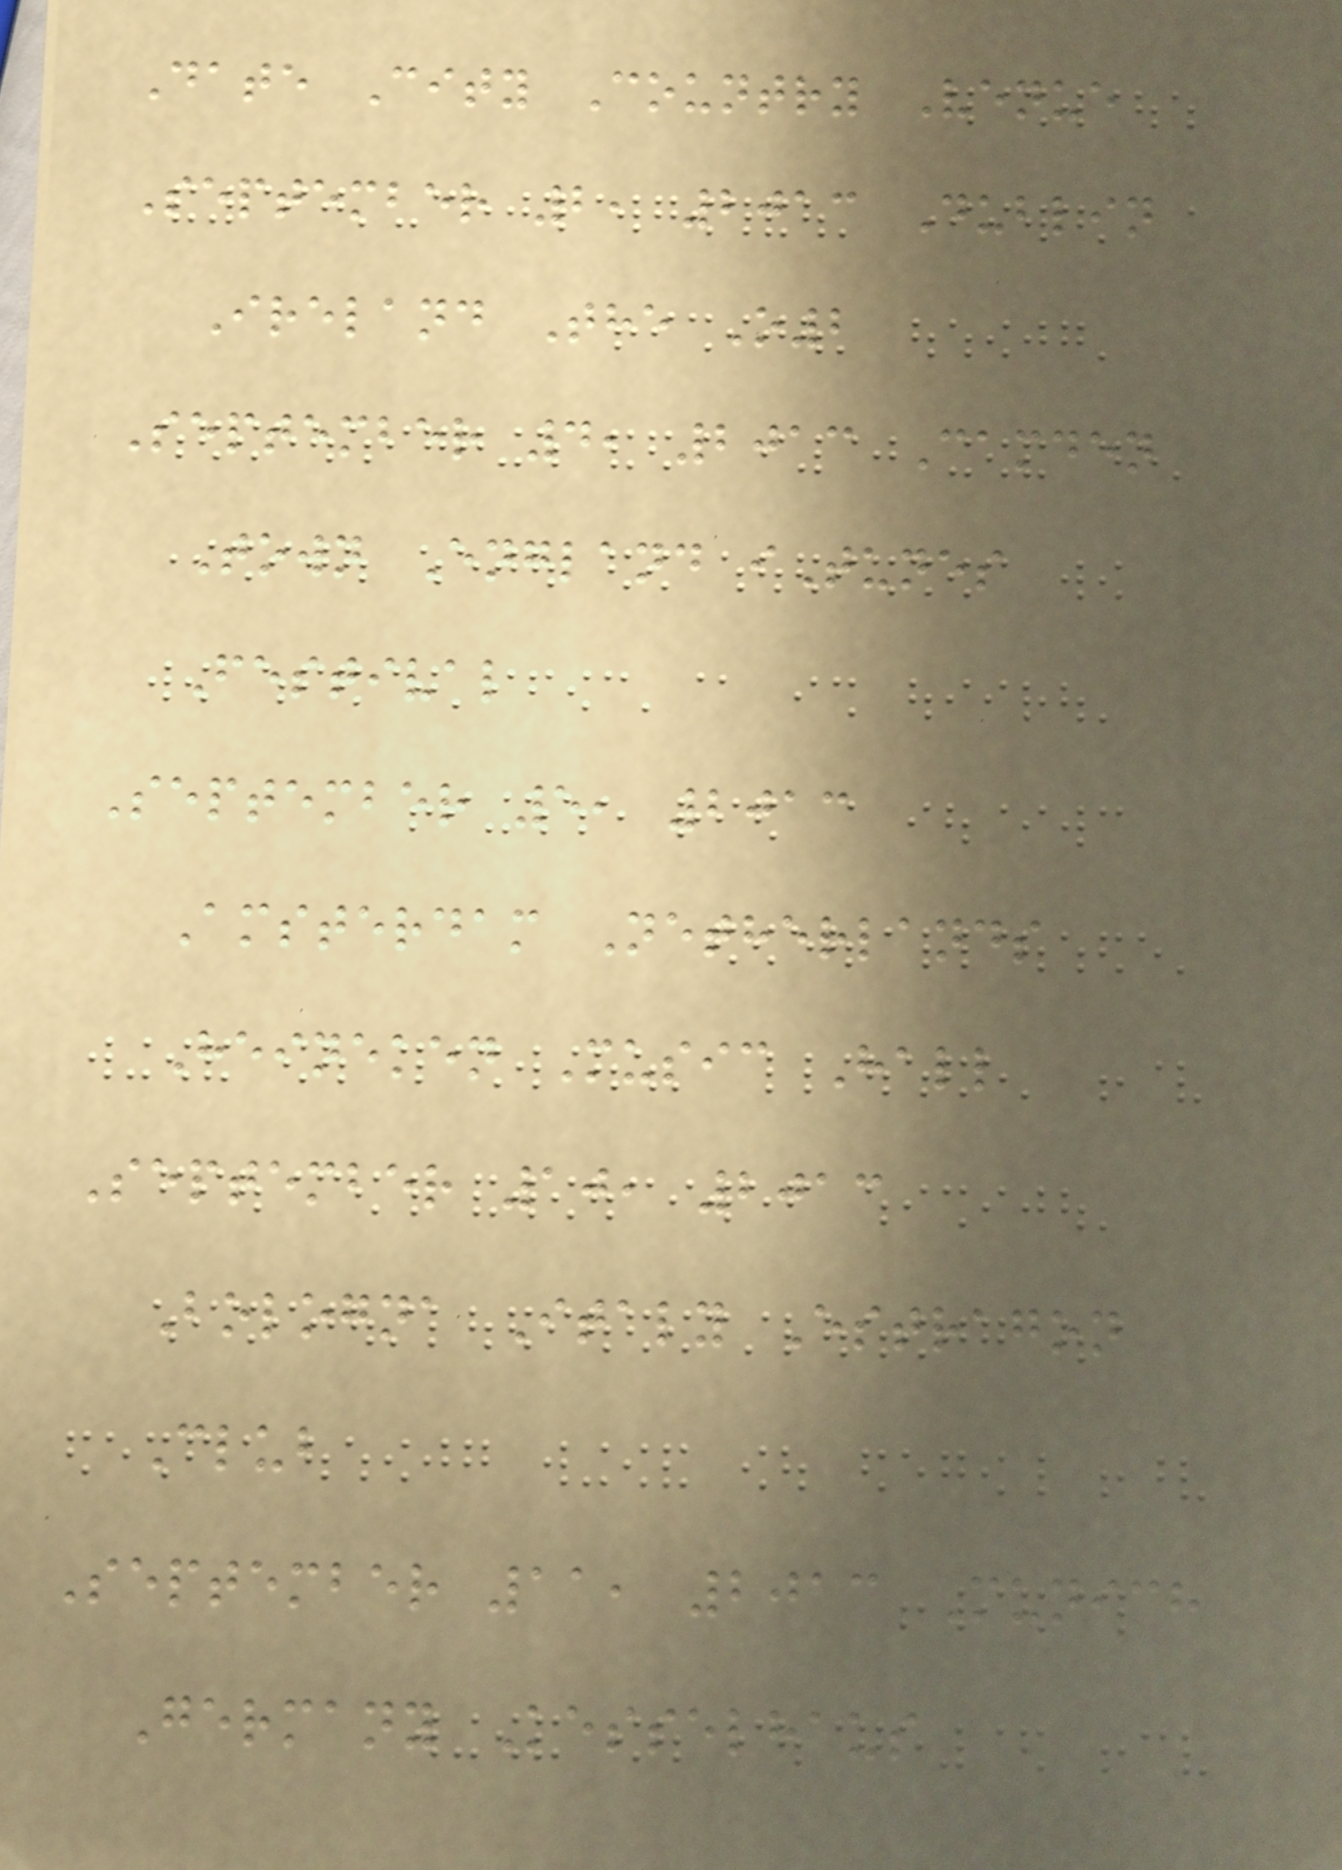Date City Country Venue
September 2, 2013 Dublin
Ireland The O2
September 4, 2013 Camden
Town England iTunes
Festival
September 5, 2013
Amsterdam Netherlands
Heineken Music Hall
September 10, 2013
Bologna Italy Estragon
Club
September 11, 2013 Munich
Germany Kesselhaus
